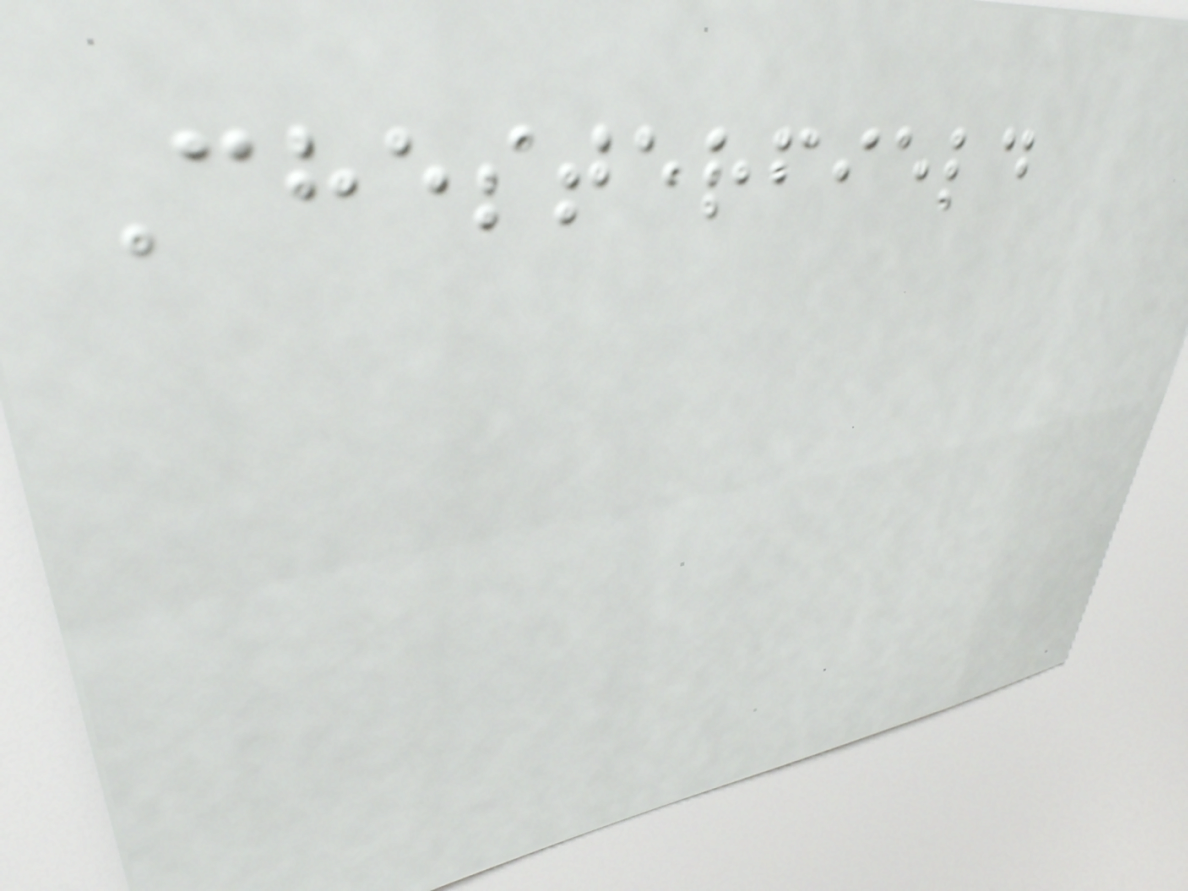Chesterfield
